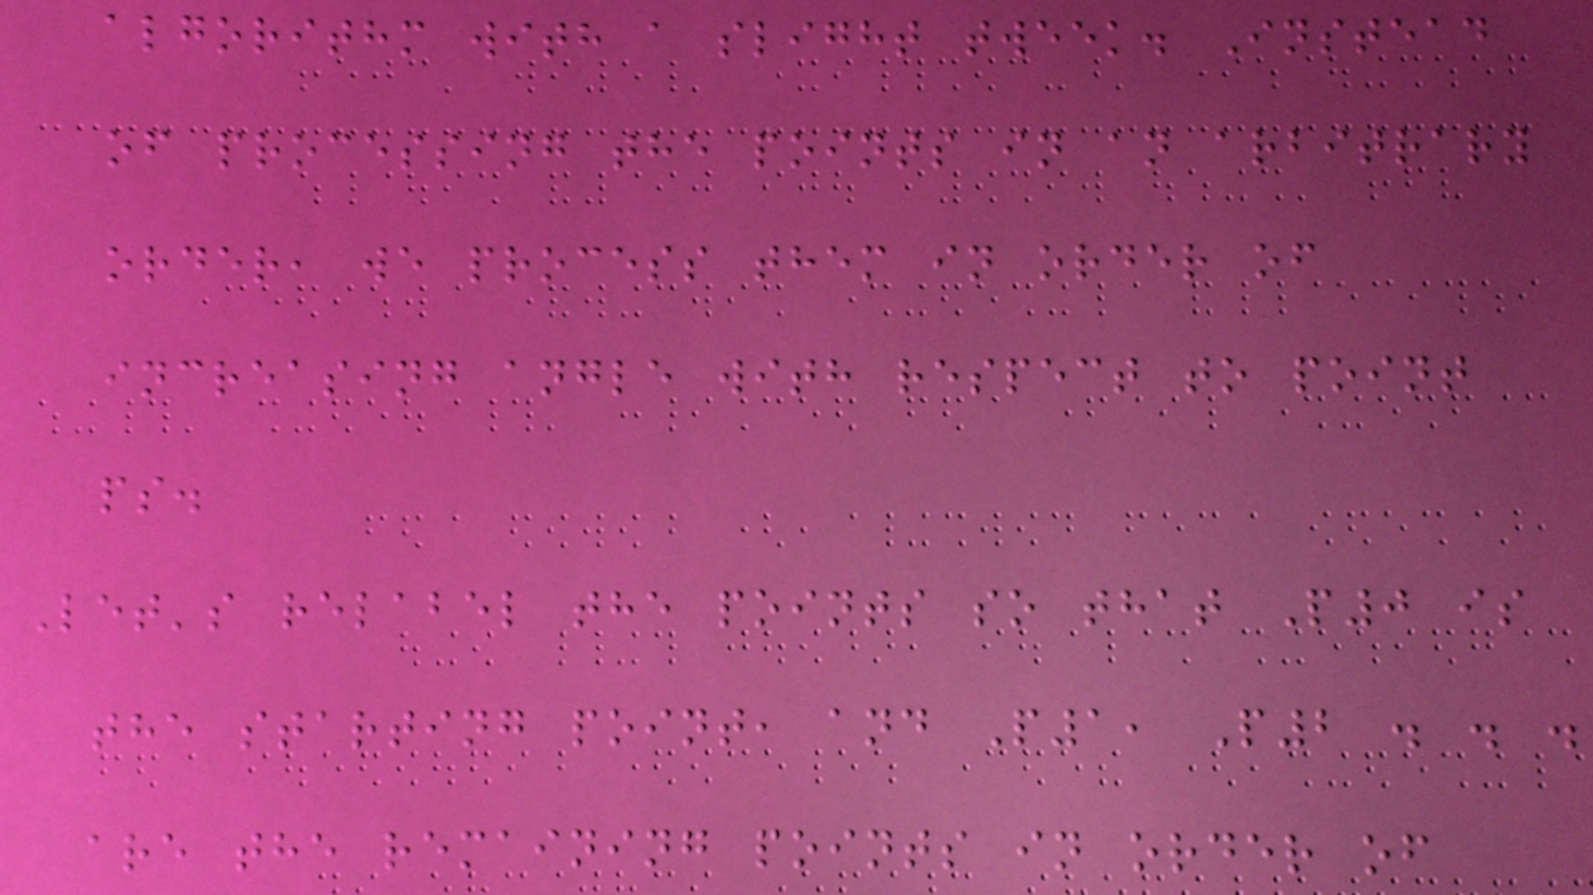algorithm with a slight tweek. Instead
of processing the points in an arbitrary
order, we process them in order of
increasing angle with respect to point
ps.
Let's relabel the points so that P0 is
the starting point, and P1, P2 . . .
are the remaining points in order of
